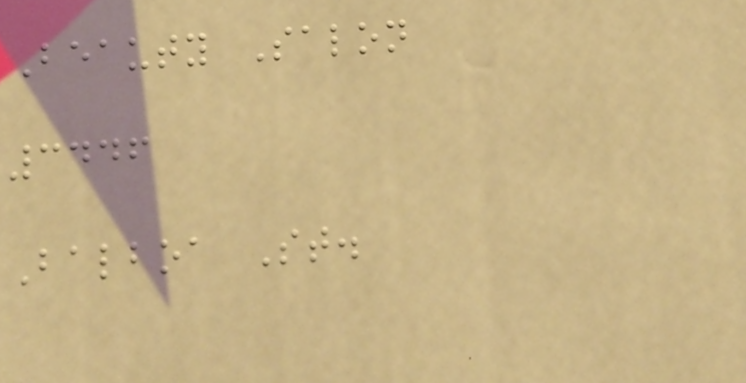Beauty Salon
3446
Balboa St.
